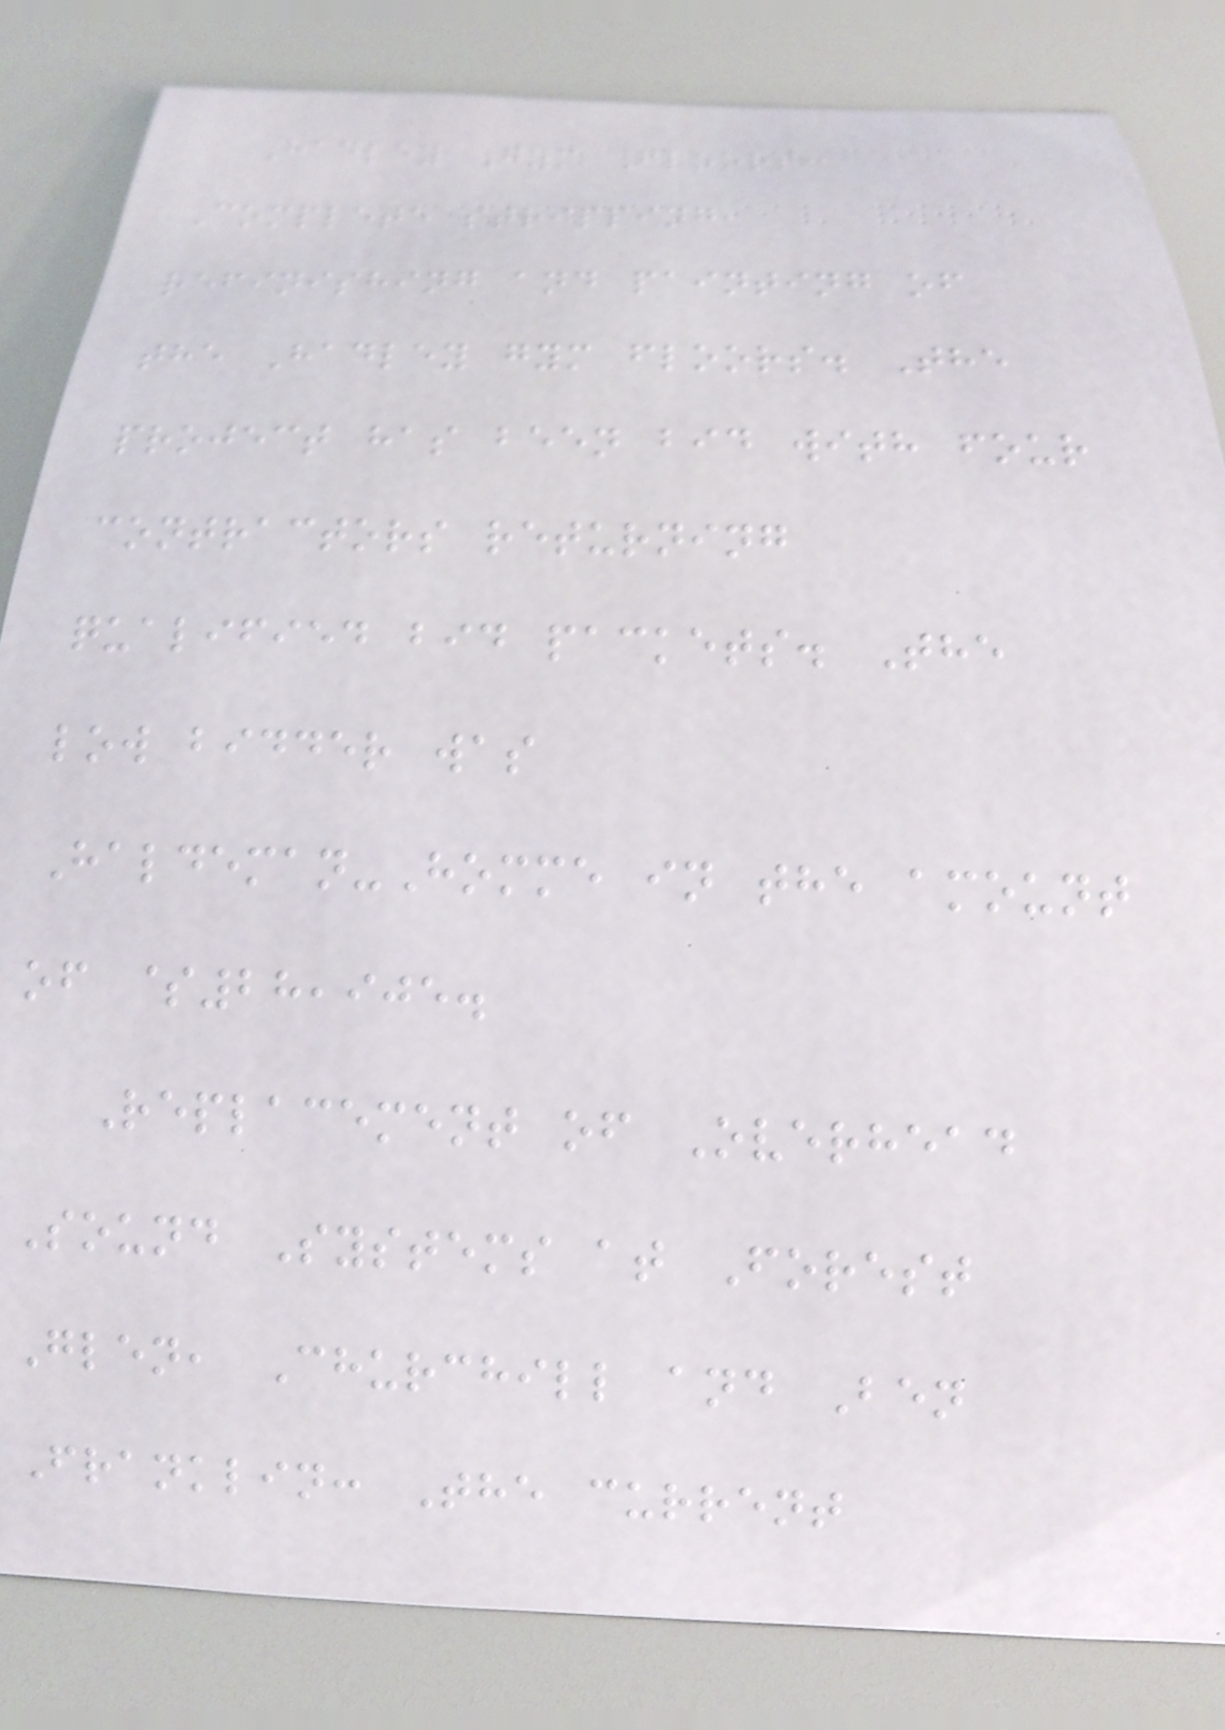Hadley Gym Floors:
Complete stripping,
refinishing and painting of
the Hadley gym floors. The
project has been bid with four
contractors returning
qualified bid packets. The
low bidder was
Haldeman-Homme in the amount
of $28,905.
Replacement of Overhead
Sound Systems at Forest
Glen, Churchill and Ben
Franklin: The current
